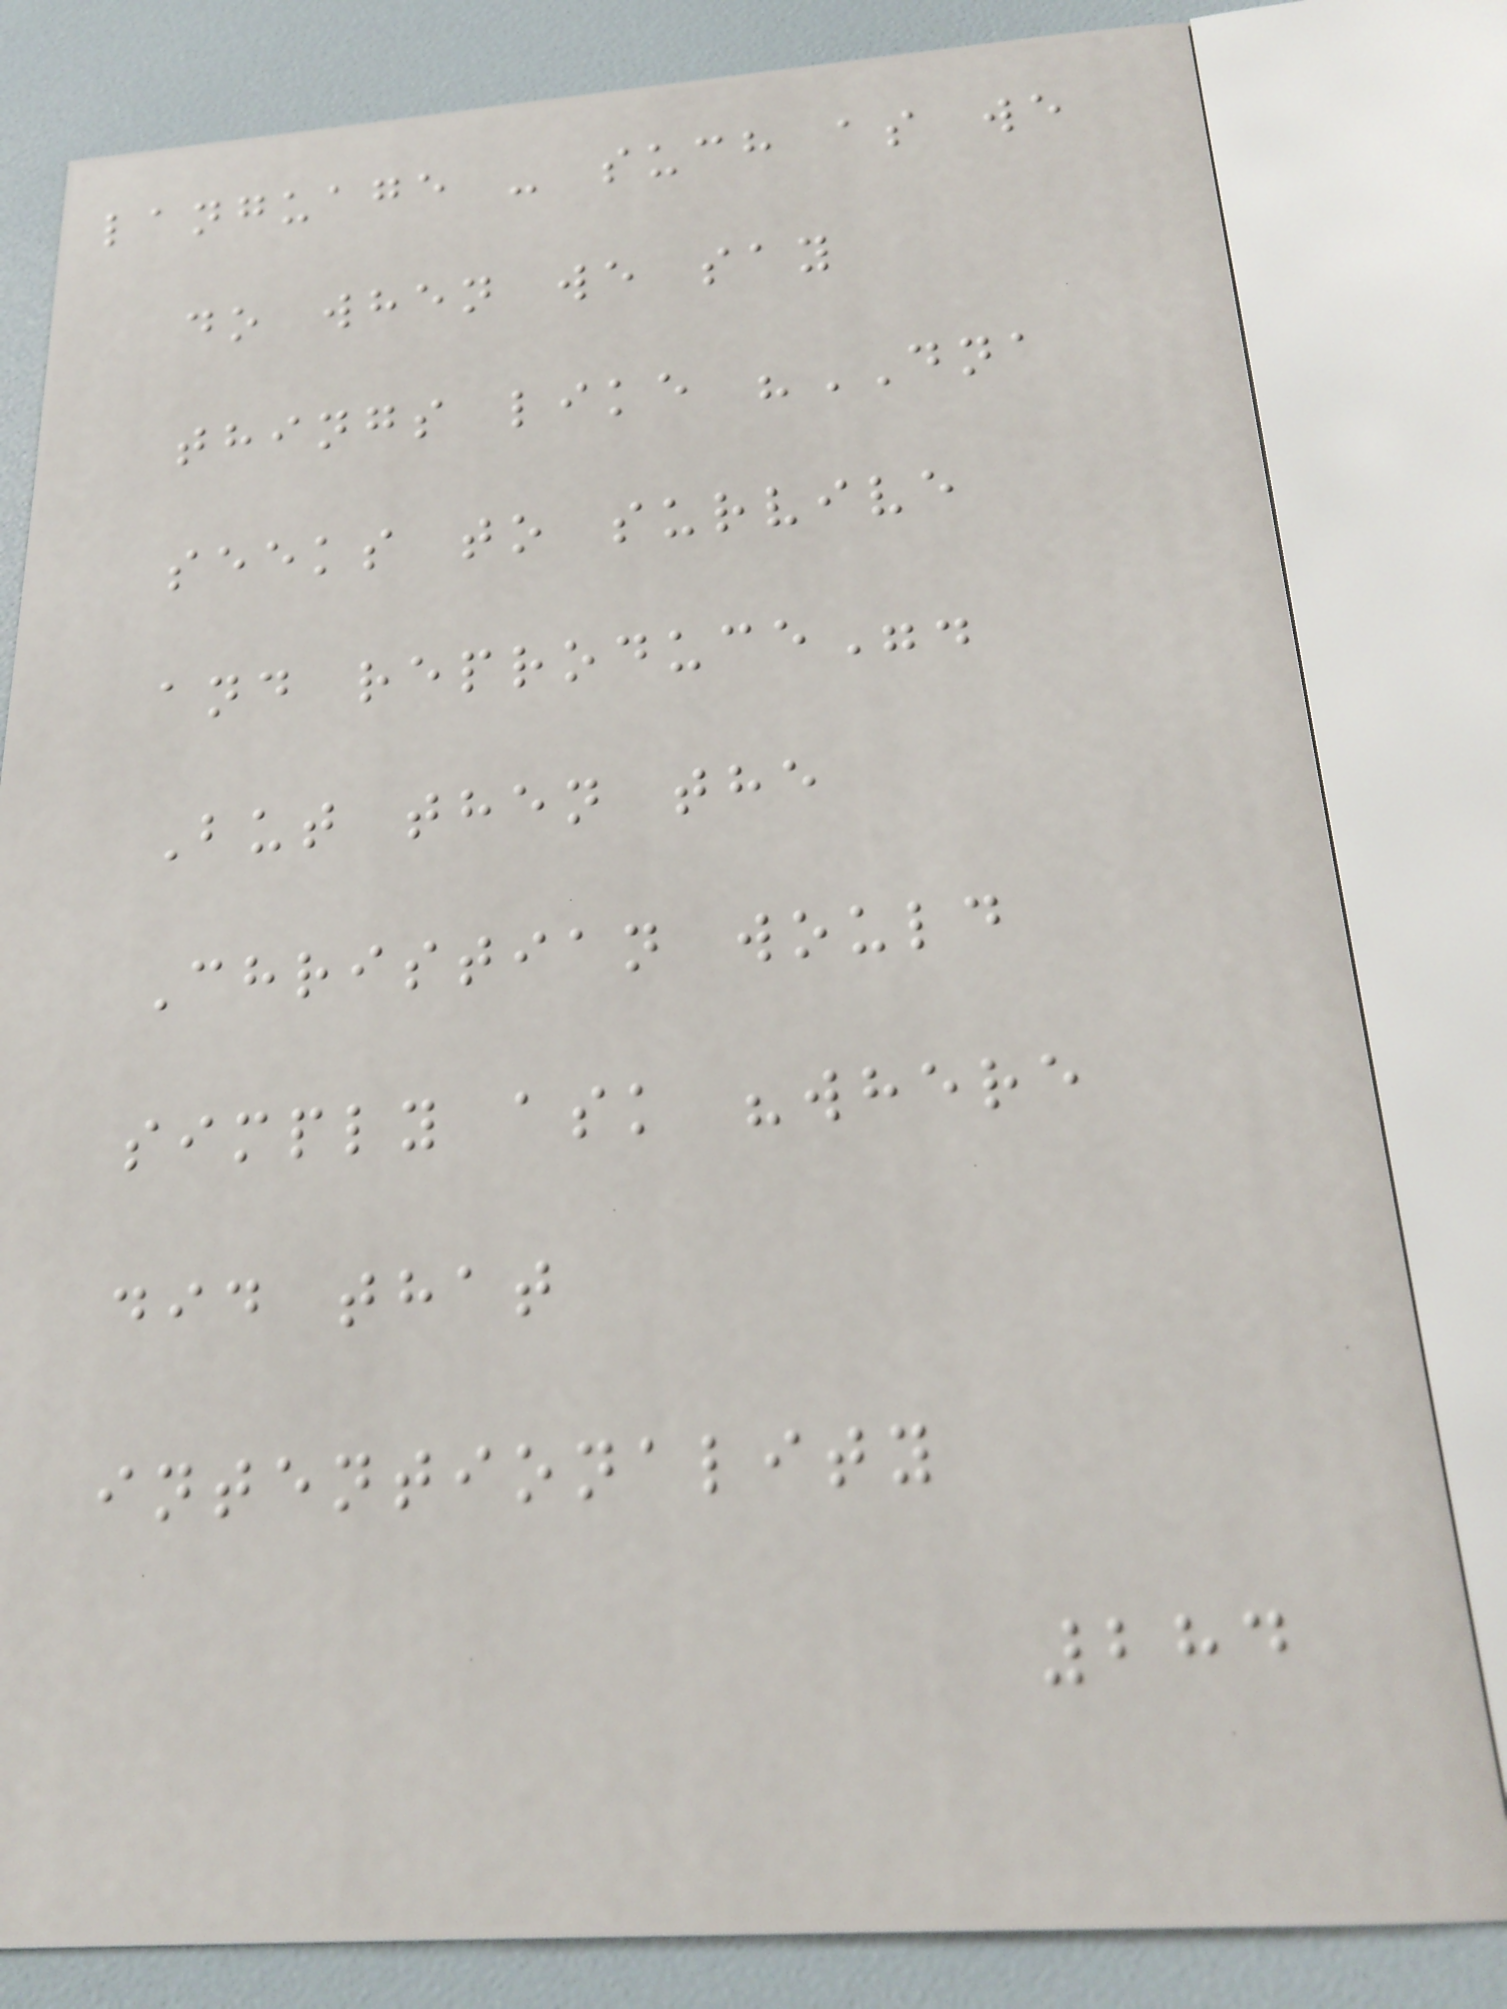language - such as we
do when we say
things like "DNA
seeks to survive
and reproduce".
But then the
Christian would
simply ask "where
did that
intentionality
284
